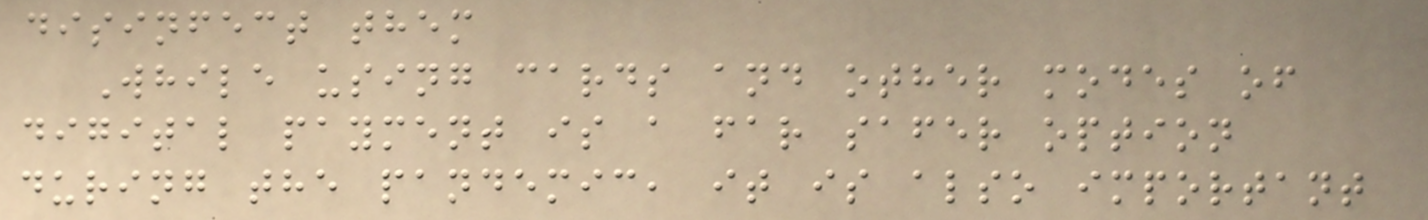disinfect them
While using cards and other modes of
digital payment is a far safer option
during the pandemic, it is also important
